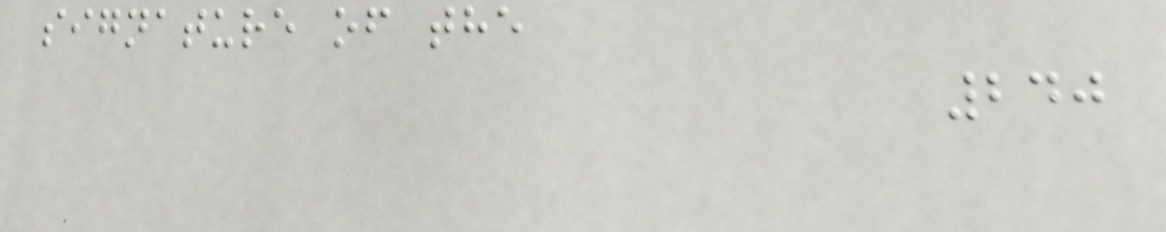signature of the
240
